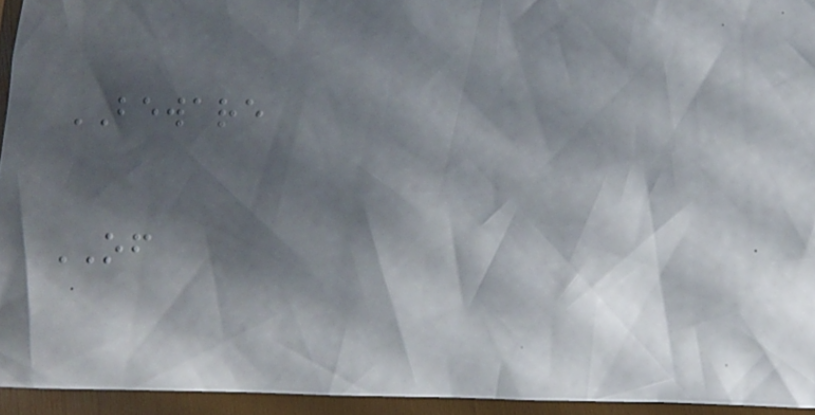BEWARE
OF
